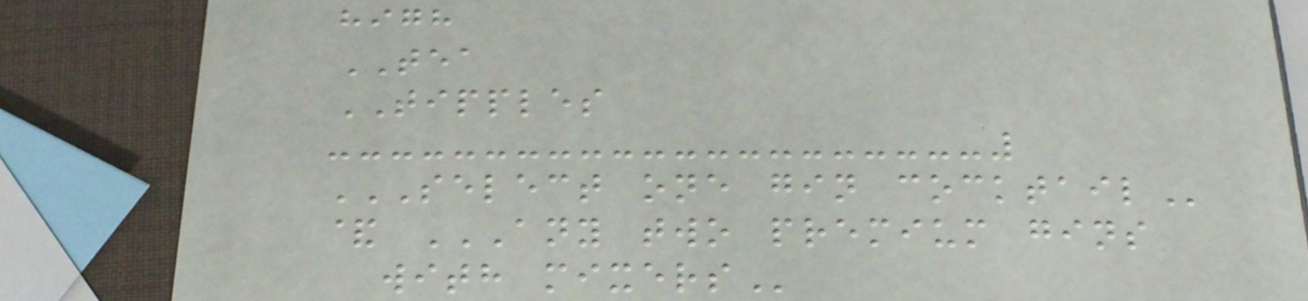high
TEA
TIPPLES
SELECT ONE GIN COCKTAIL
& ANY TWO PREMIUM GINS
WITH MIXERS
